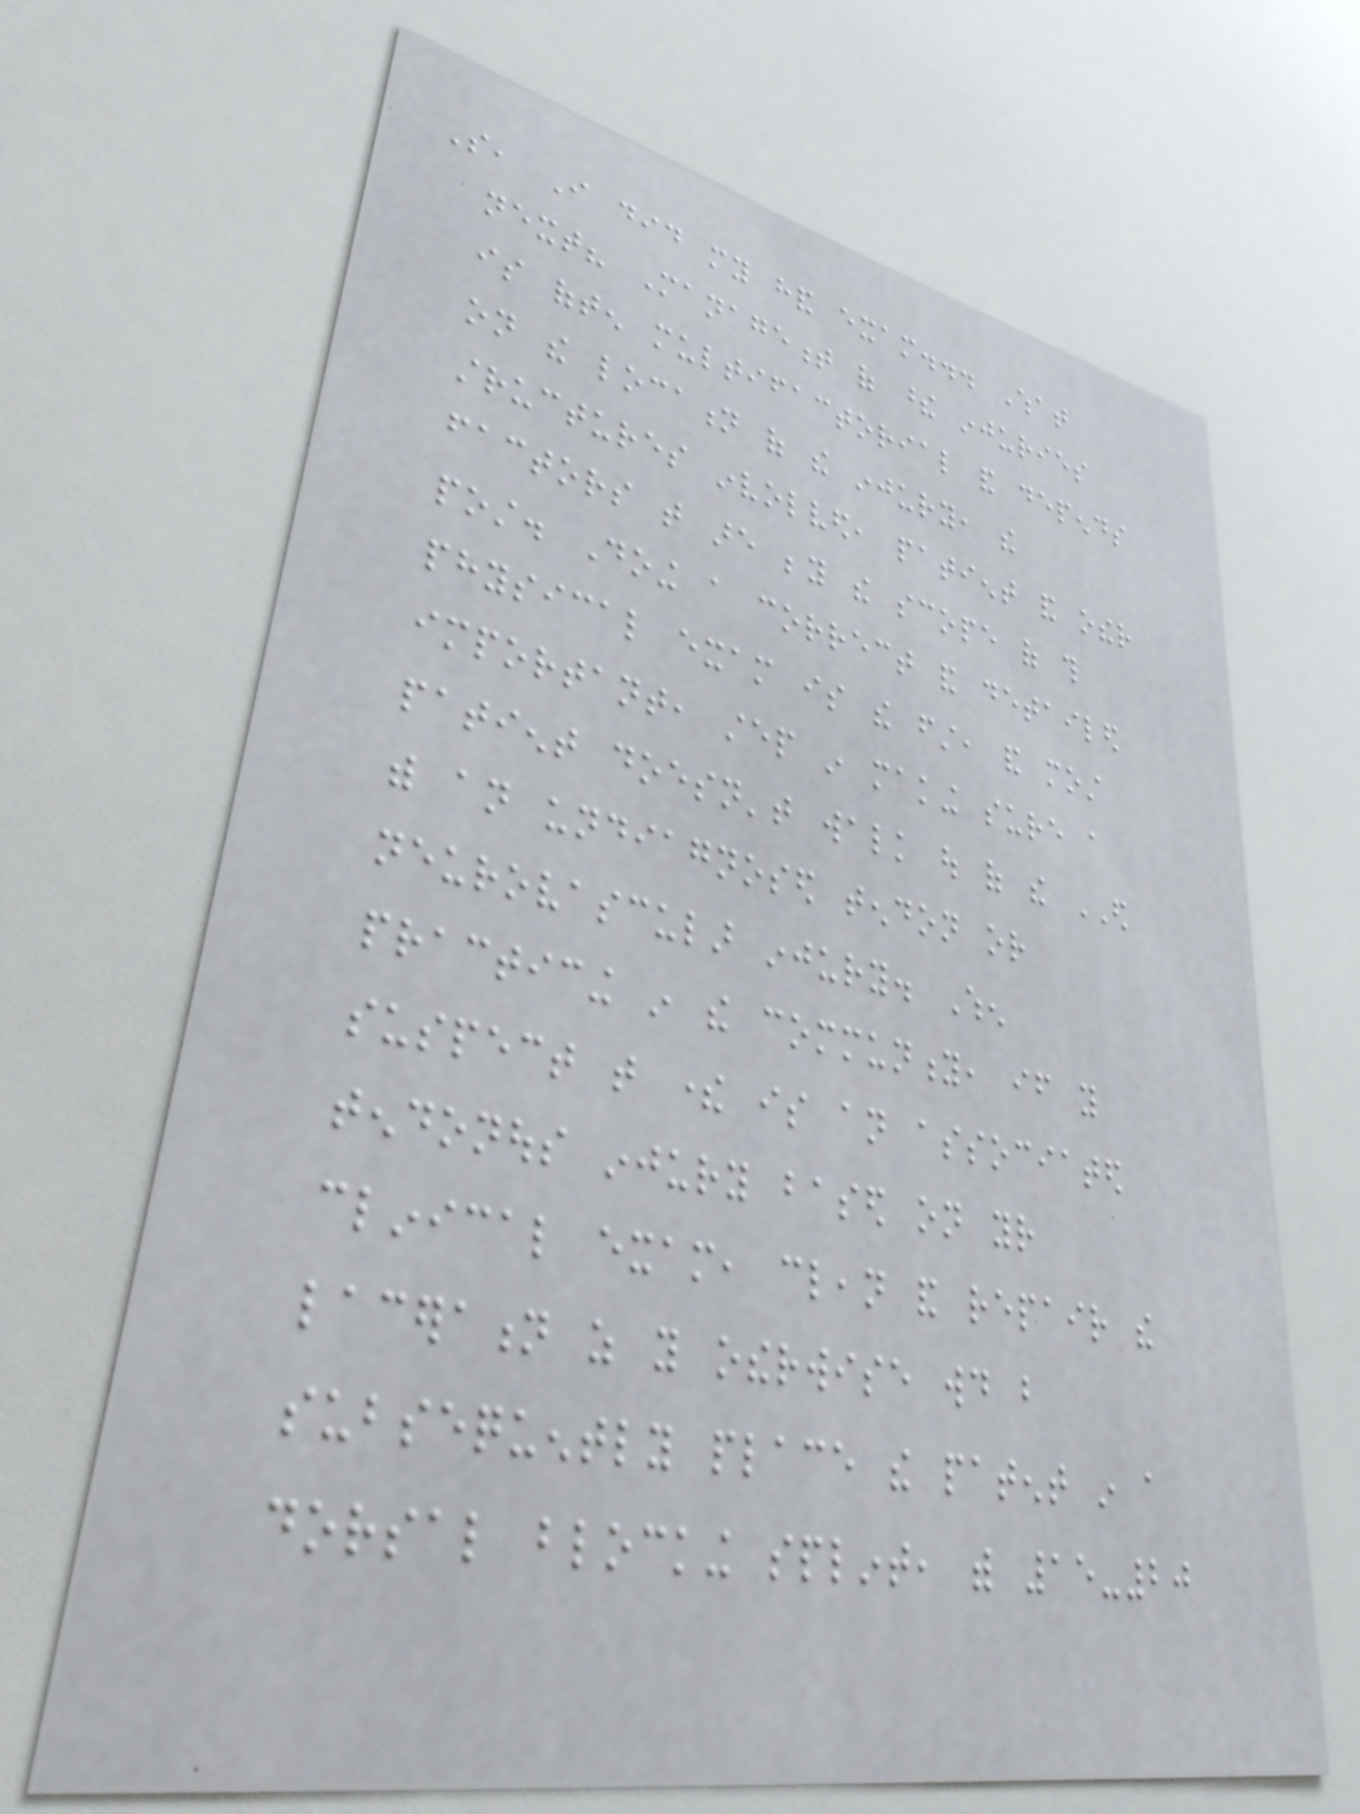So, I did my hand exam... What
next? Management of these injuries
is often multifactorial and depends
on the location of the injury, the
structures involved, patient and other
factors that are beyond the scope of this
post. Doing a correct and detailed
physical exam is the first, and most
important, step in making sure a
patient doesn't walk out of the ED
with an undiagnosed tendon or
neurovascular injury. When
practicing in the community, if you
suspect that there is an associated
tendonous injury based on your
clinical exam, clean and repair the
laceration as you otherwise would but
subsequently place the patent in a
dorsal blocking splint, with 15-20
